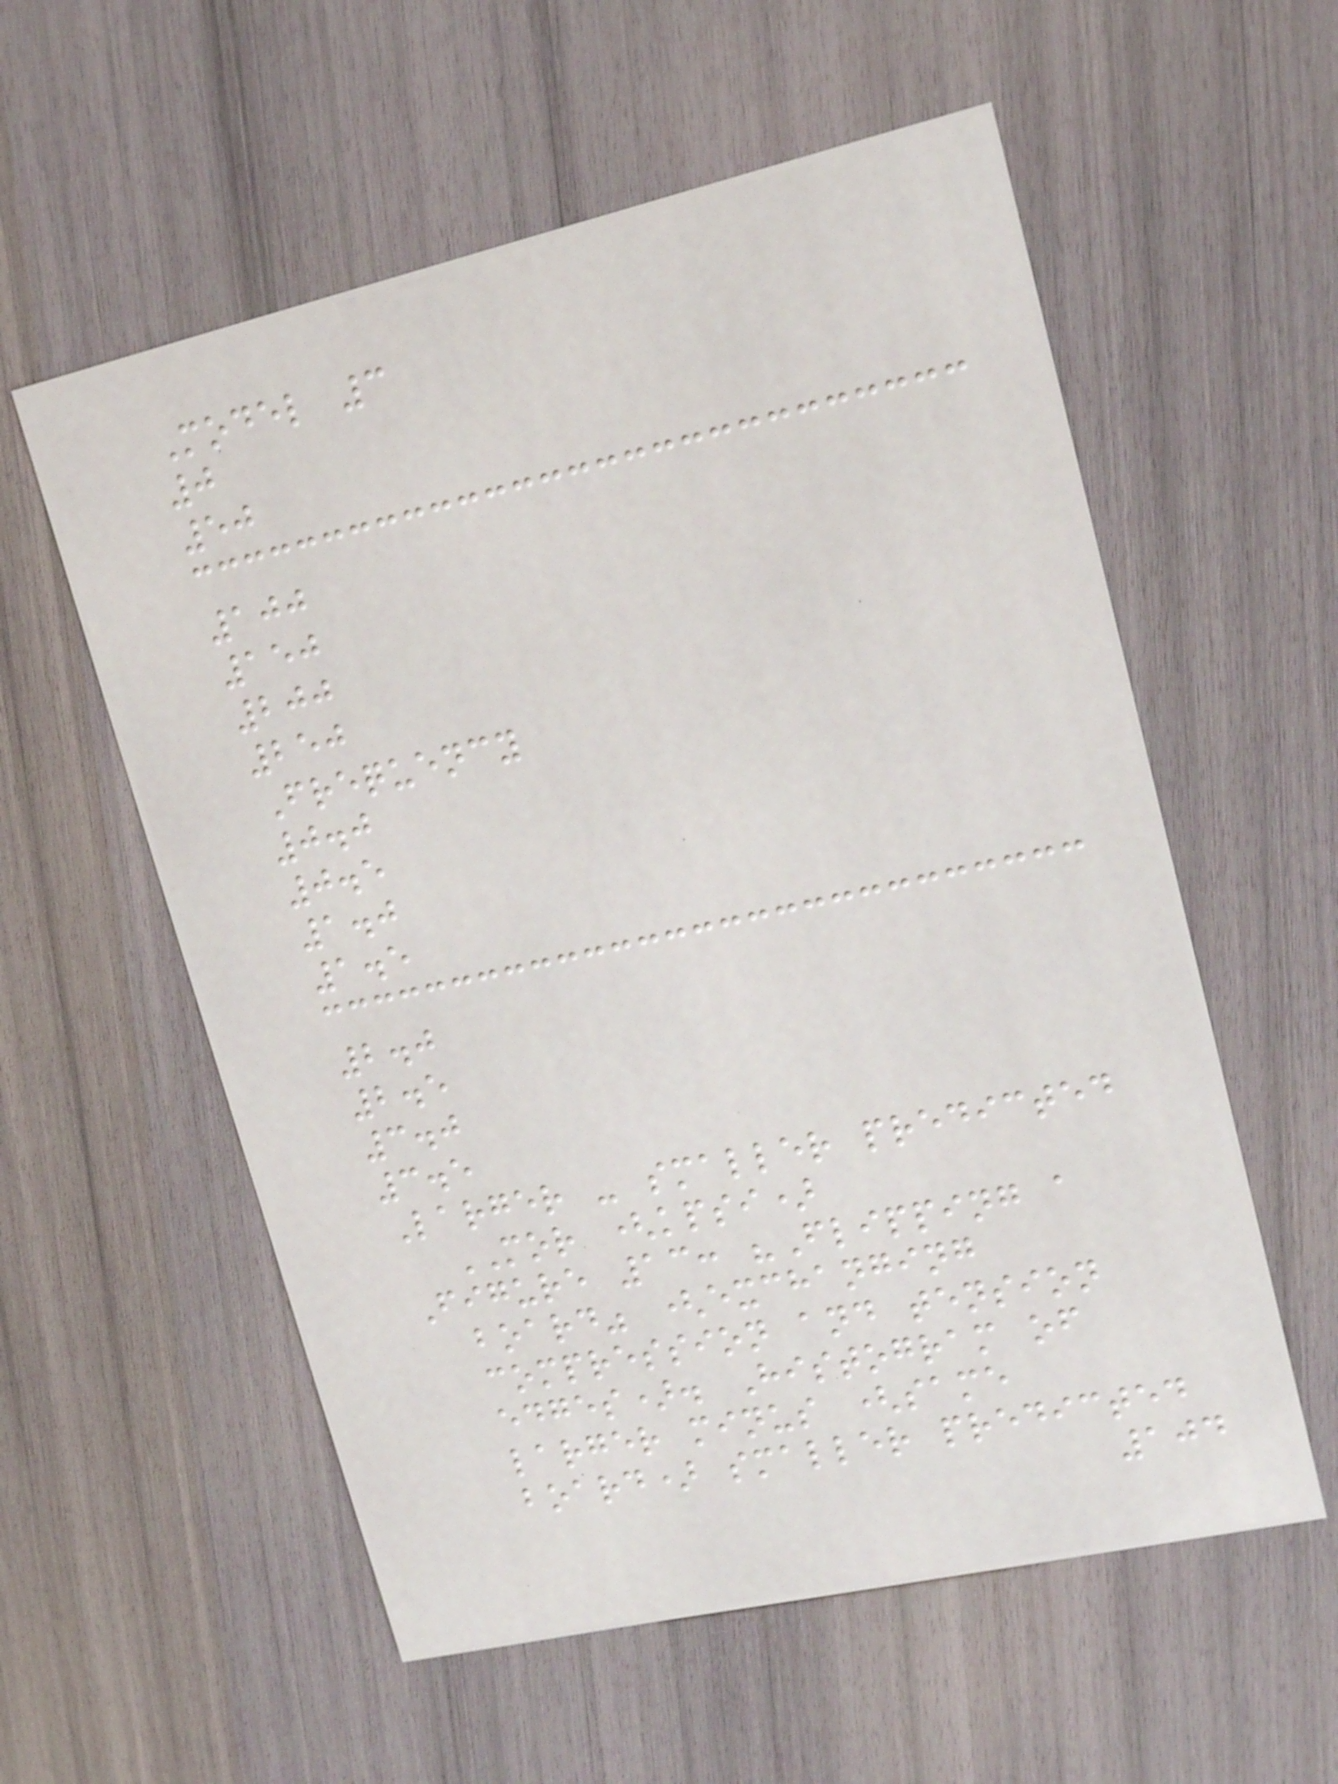Model 3
0
50
100
150
200
250
Frequency
0.0
0.5
1.0
1.5
2.0
2.5
3.0
3.5
Larger - smaller predicted
MOR (kpsi)
Figure 13: "Flipping a
board" (exchanging
compression and tension
edges). Histogram of
larger minus (same
board) smaller predicted
104
